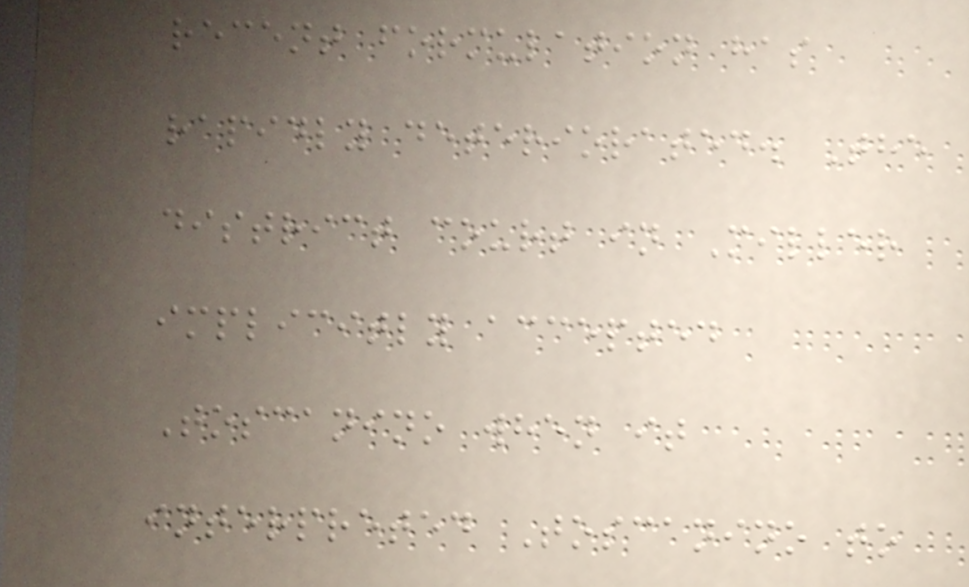recent formulation has
rapidly deteriorated. The
district court in Miller
implicitly accepted
Toscanino when it
interpreted Toscanino to
